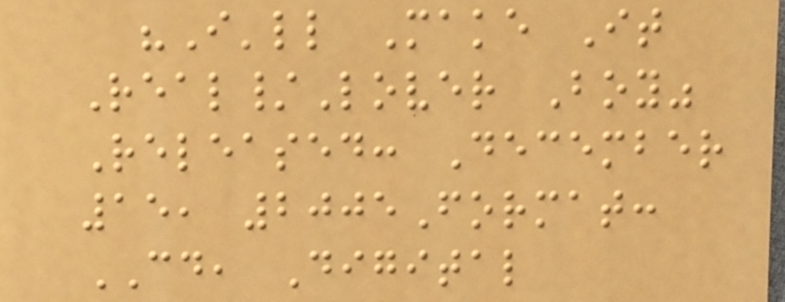"I'll Make It
Real/Lover Boy"
Released: December
15, 2005Format:
CD, Digital
